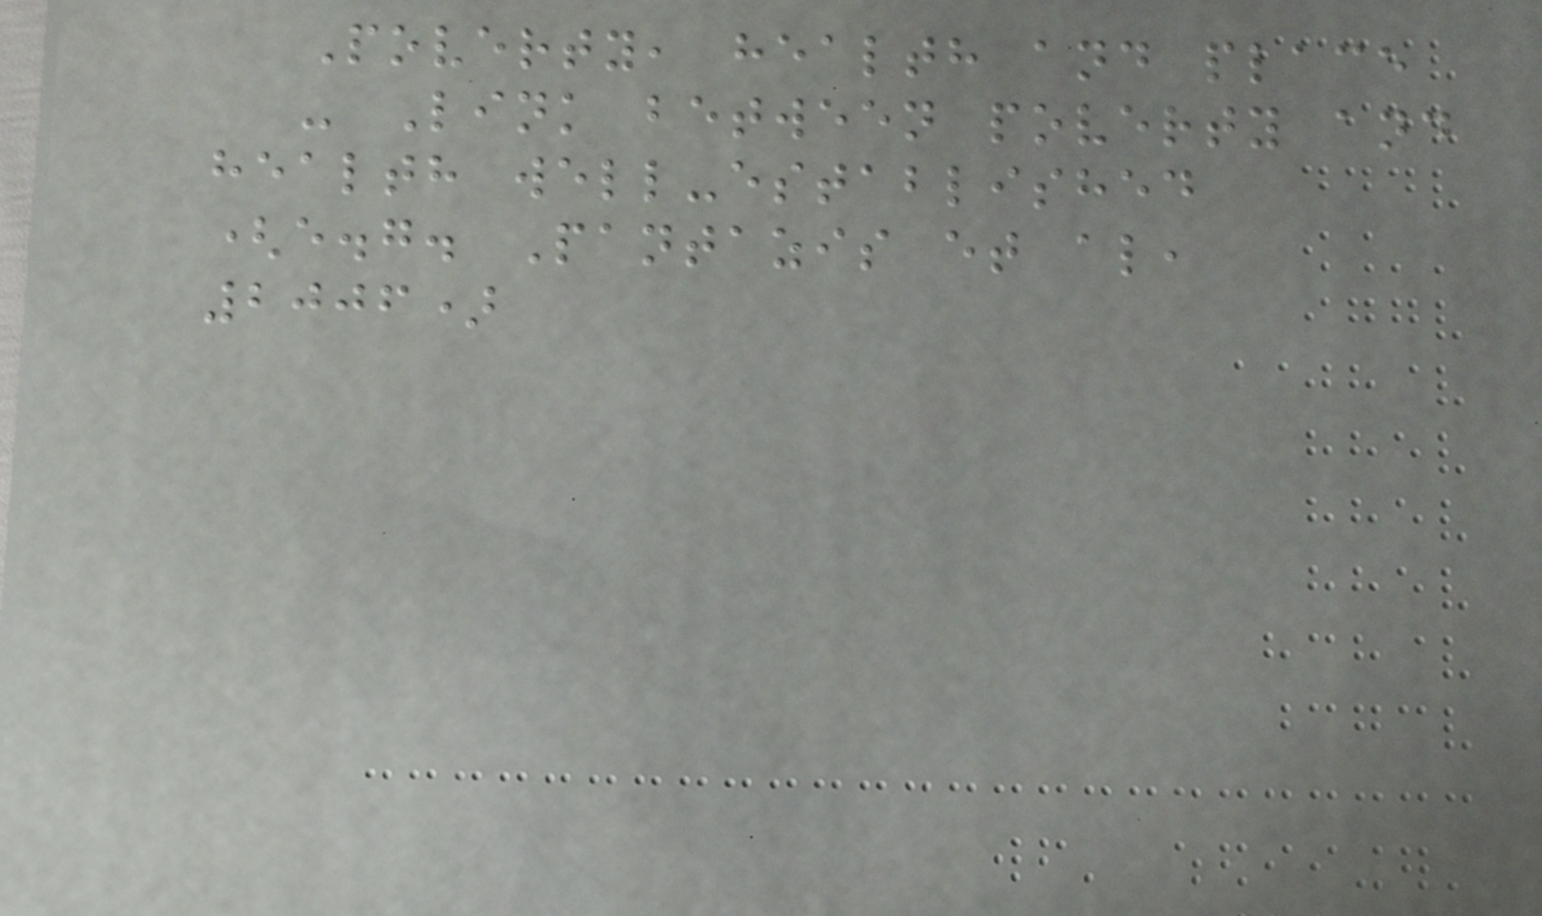Poverty, health and place
- Link between poverty and
health well-established
(e.g. Pantazis et al,
2006)
